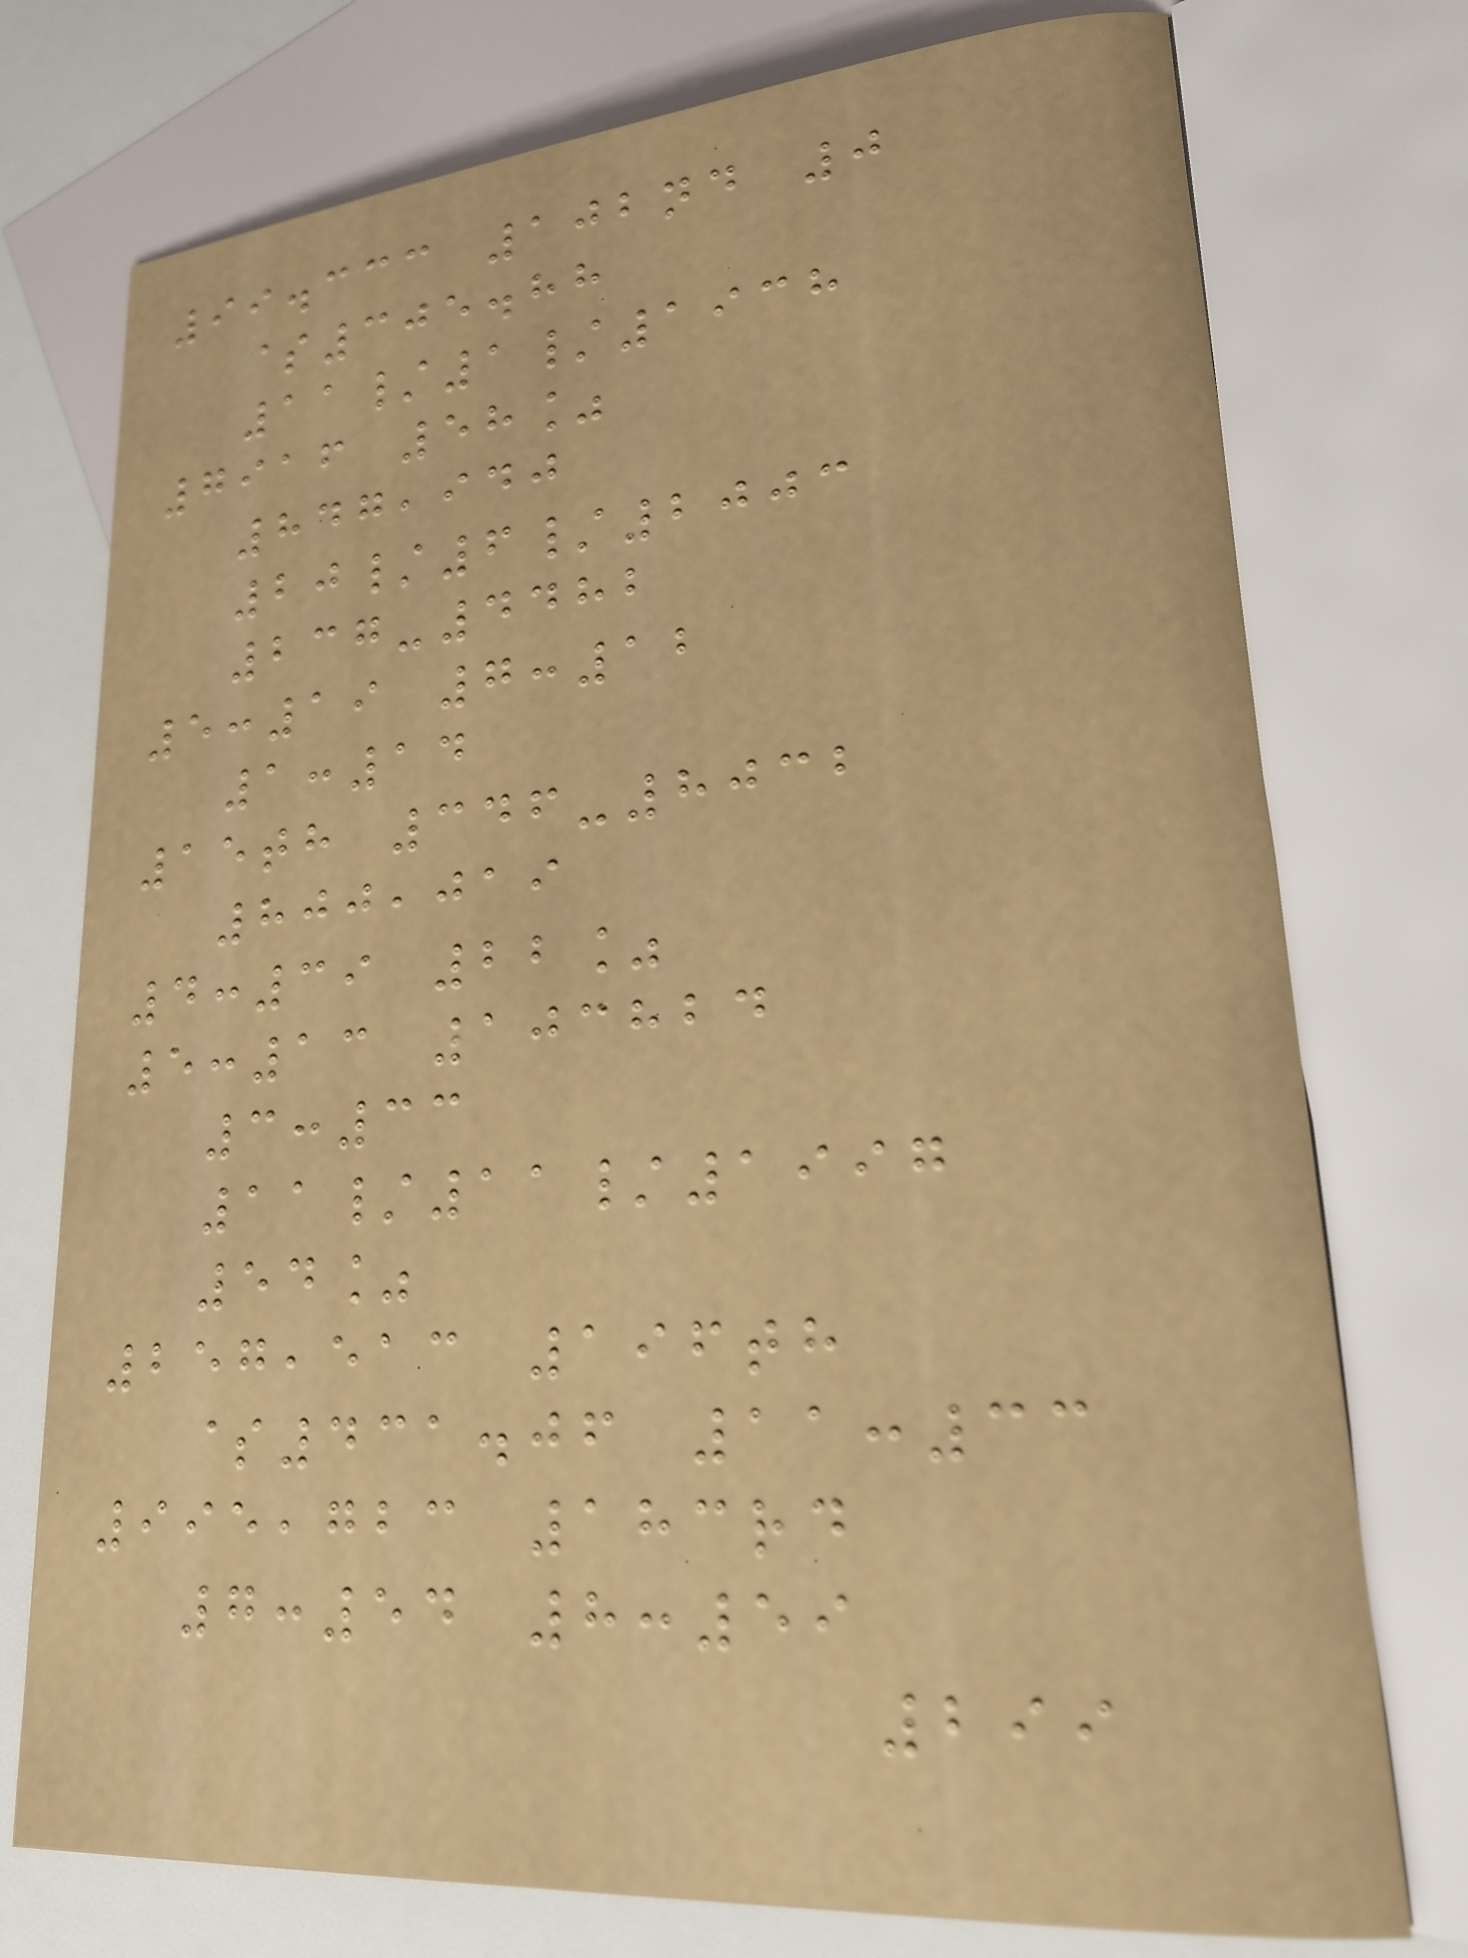99.333 102nd 0
$305.88
11/1/1938
7916 58%
847,940
20/6/2003
237-4482
5:19 7:12
1:14
15th 346-8032
800,019
4:39 22%
5:13 103824
3:33
11/11/1997
54%
257,513 196th
$431.06 11:33
995,723 183rd
7:54 8:59
299
